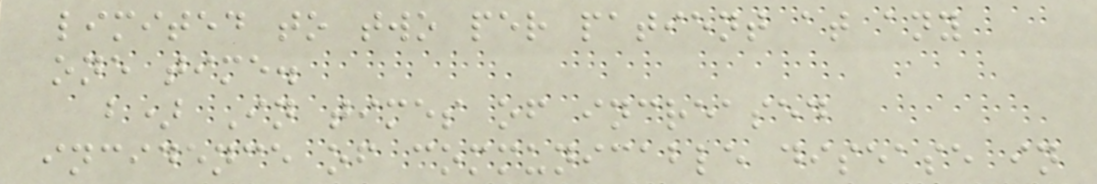limited to two per patient at any
one time.
b) In times of increased
incidence of communicable disease in
